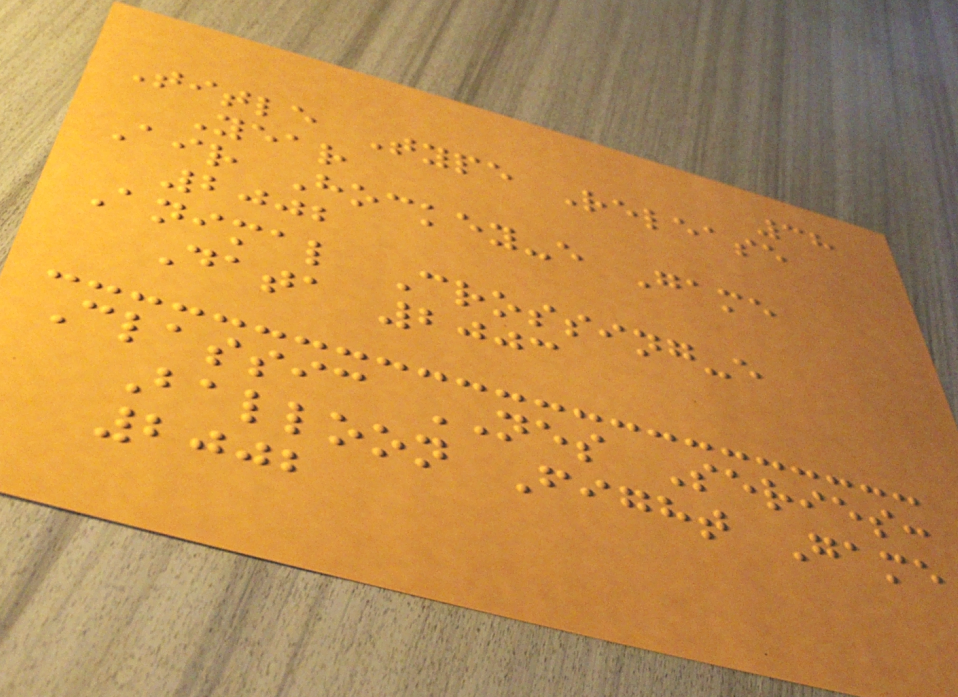38
Title Type Release
Year
Air Hockey-e Game
2002
Animal Crossing-e
Data 2003
Classic NES Series:
Balloon Fight Game
2002
